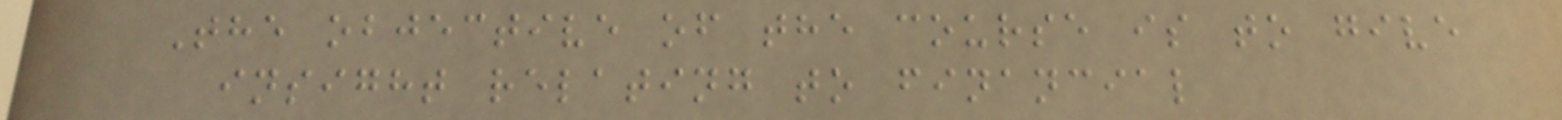The objective of the course is to give
insight relating to financial
